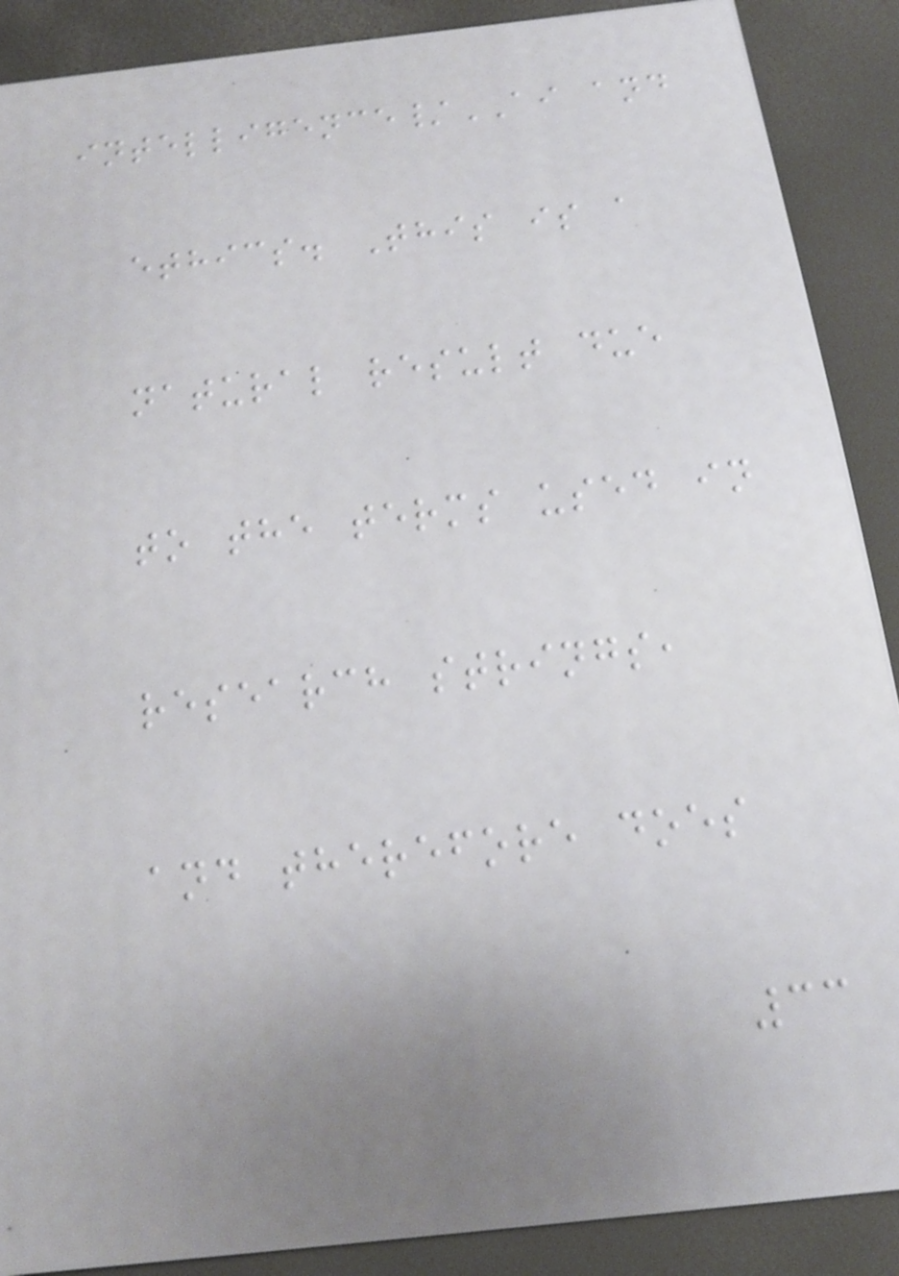intelligence/AI and
ethics. This is a
natural result due
to the terms used in
research strings,
and therefore does
33
